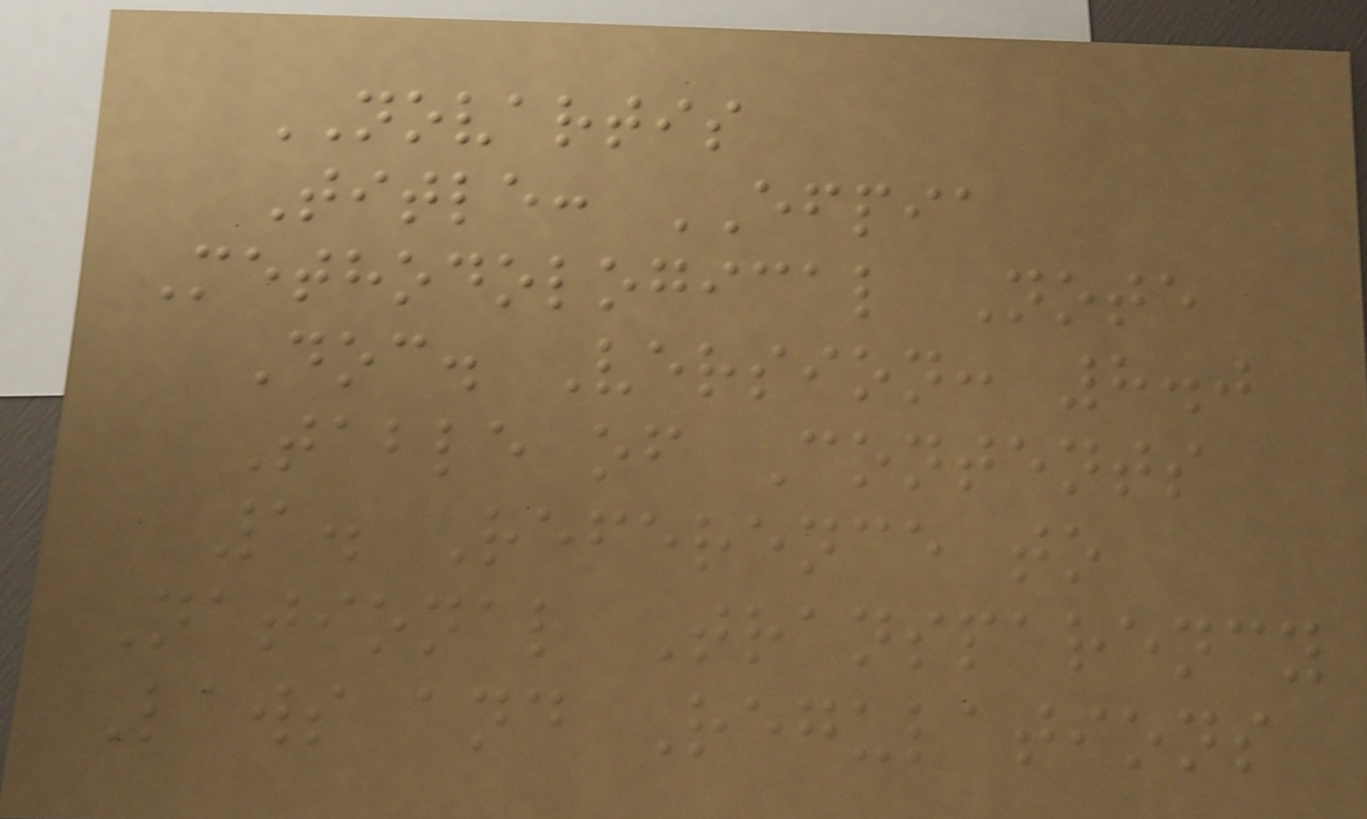NOVARTIS
Title: EFPIA
Methodological Note
Doc. Version: 8.0
Table of Contents
1. Reference to
National Transparency
Laws and Regulations
